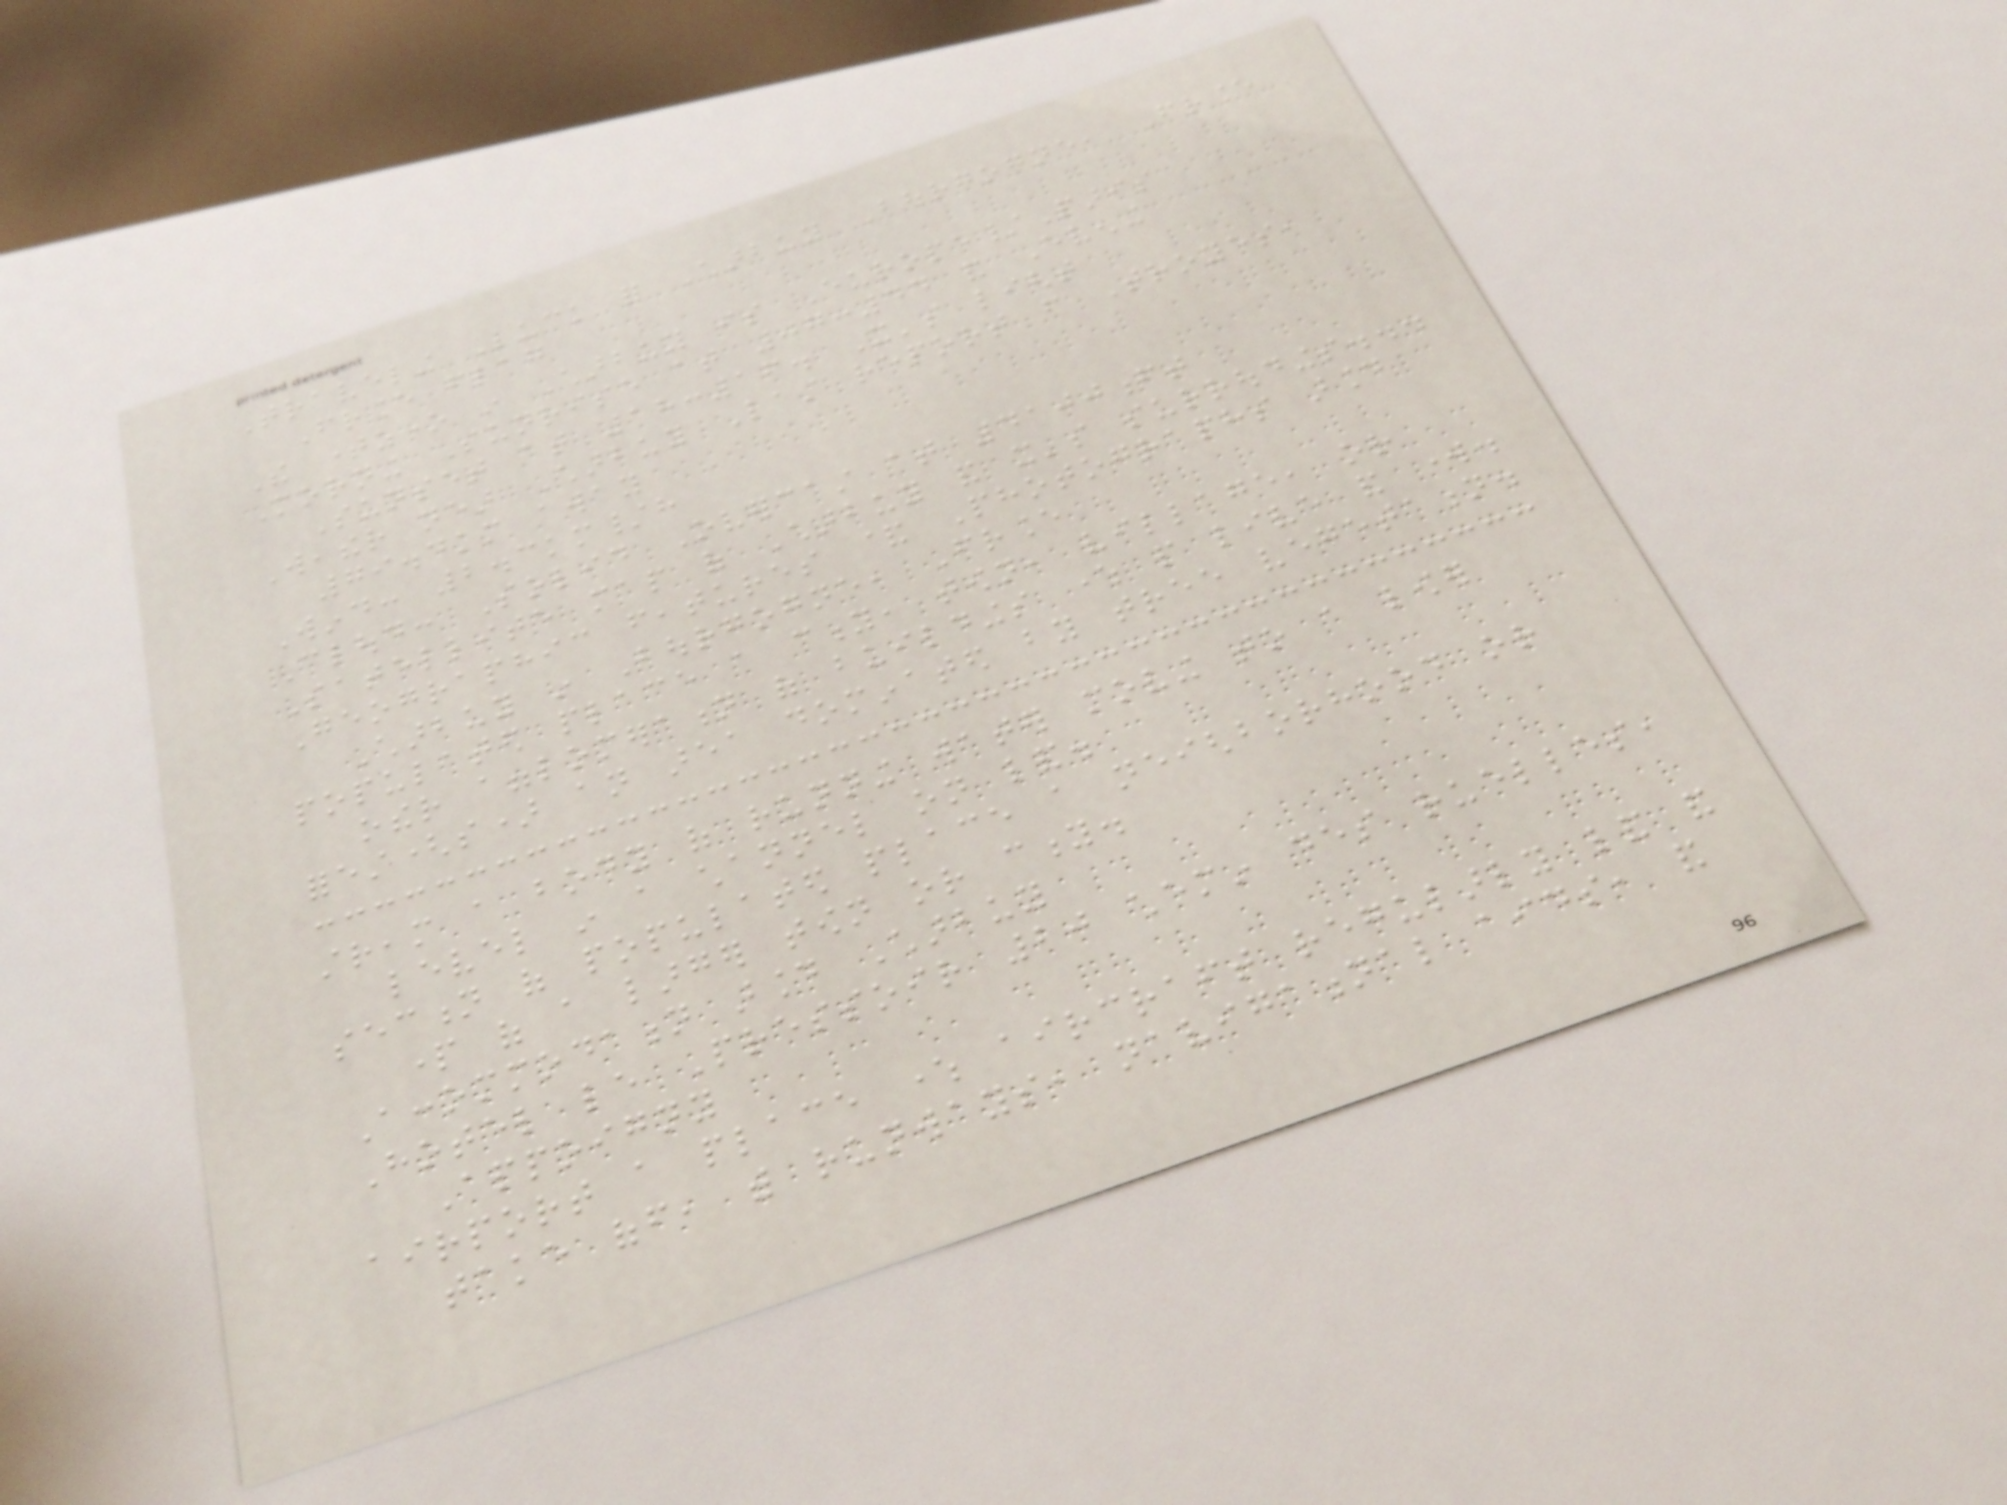Traveling Luck for Charbuy Bourgogne, France
France flag
The timezone in Charbuy is Europe/Paris
Morning Sunrise at 07:44 and Evening
Sunset at 18:16. It's light
Weather near Charbuy Last report from Troyes,
79.4km away
Wind: 2.3km/h
Cloud: Solid Overcast at 4100ft
Satellite map of Charbuy and it's surroudings...
Geographic features & Photographs around
Charbuy in Bourgogne, France
populated place a city, town, village, or
other agglomeration of buildings where people live and work.
forest(s) an area dominated by tree vegetation.
stream a body of running water moving to a lower
level in a channel on land.
section of populated place a neighborhood or
part of a larger town or city.
Accommodation around Charbuy
Hotel le Pressoir 20 chemin des ruelles,
Appoigny
airport a place where aircraft regularly land and
take off, with runways, navigational aids, and
